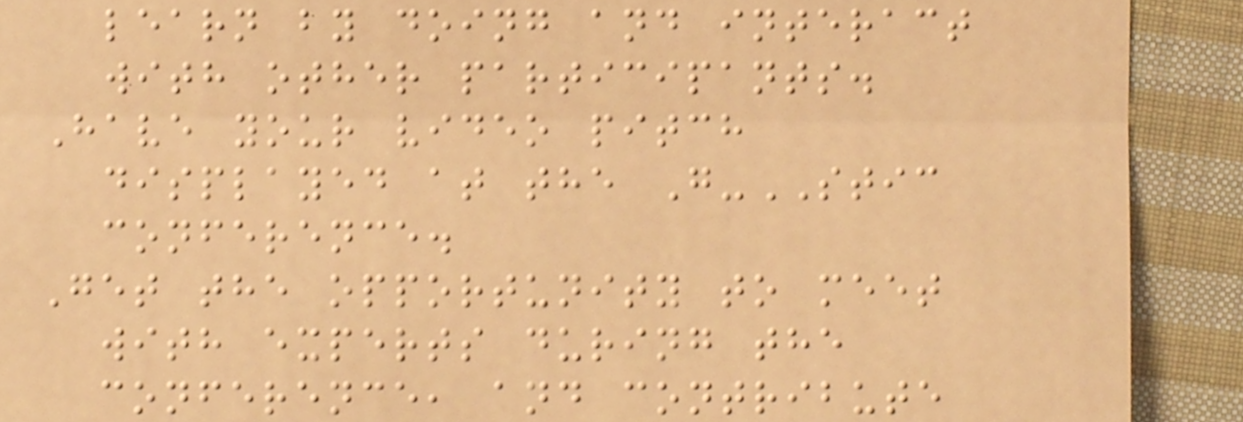learn by doing and interact
with other participants.
Have your video pitch
displayed at the G-STIC
conference.
Get the opportunity to meet
with experts during the
conference, and contribute
